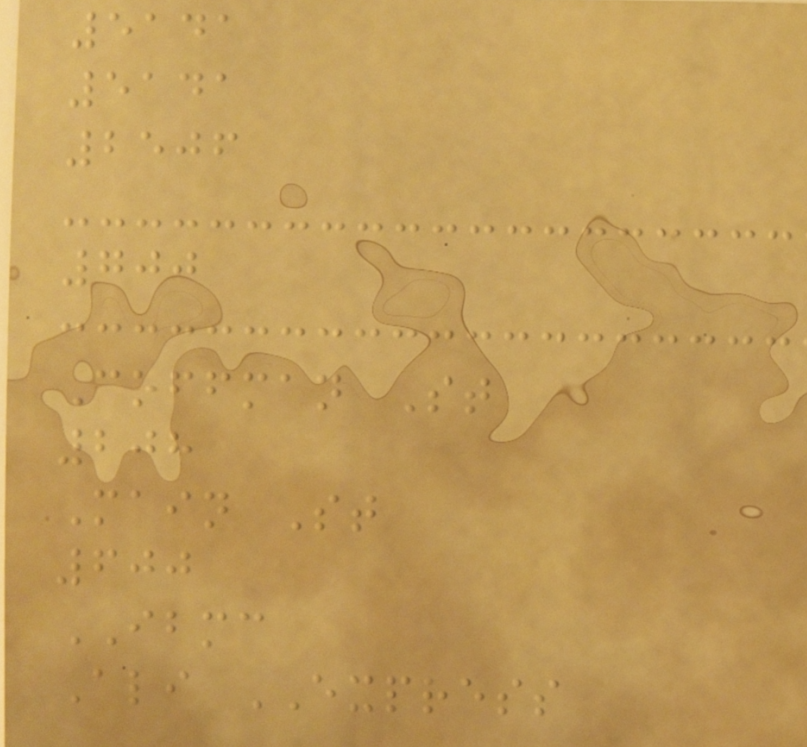5141
5141
2506
700
Coffman St
208
Main St
600
IBMC
Ali EXPRESS
